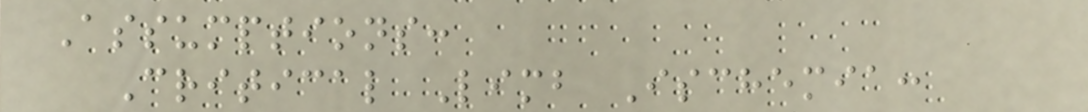Assumptions:
Critical Limb Ischemia:
